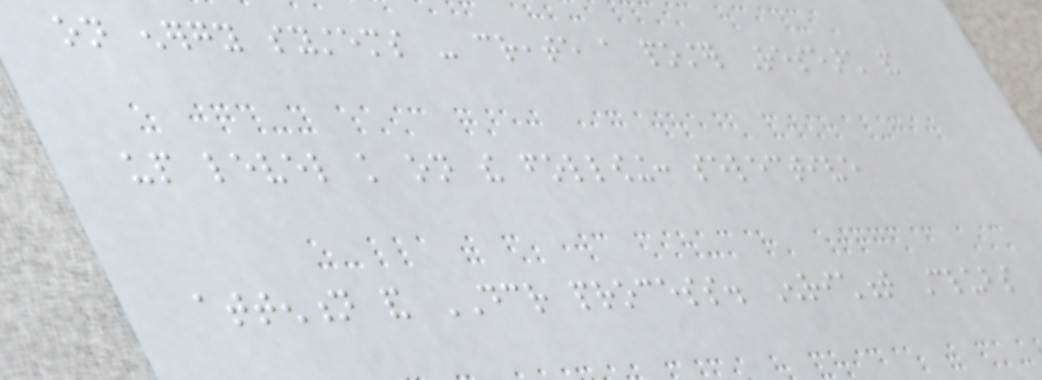on energy systems - create a poster Research and
up level knowledge on the following: selective
attention and DCR process. Enrichment Clubs
